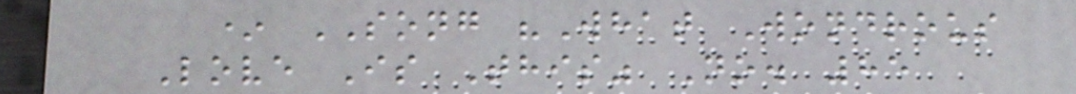* SONG "What Wondrous
Love Is This" No. 85
